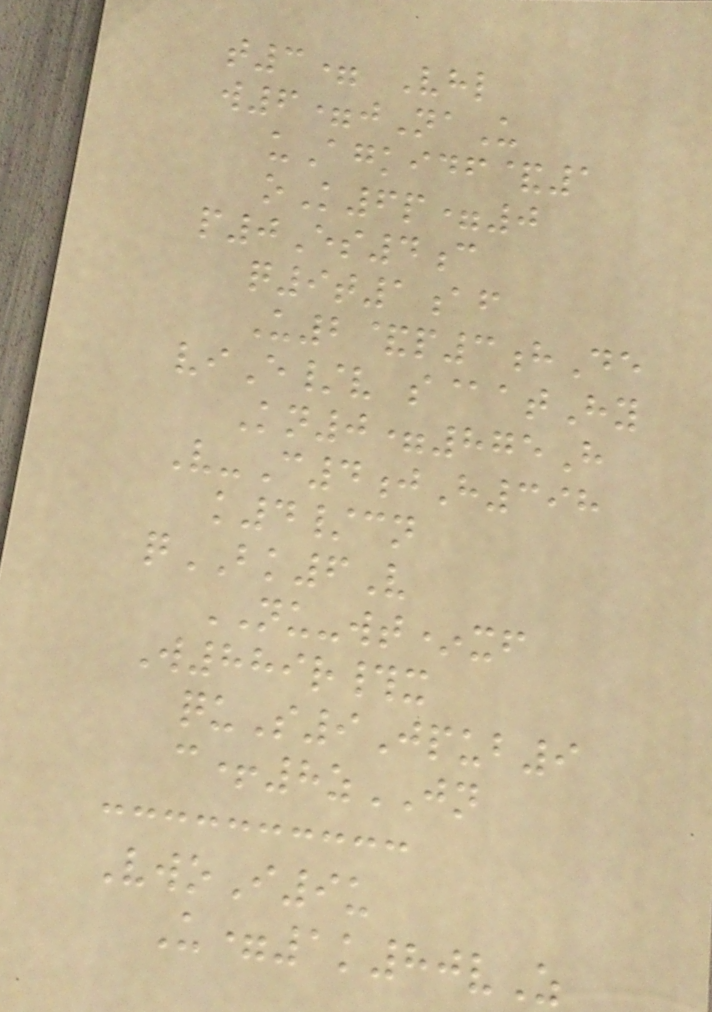t3= Vhl
w6=jNaU
uAgkidf&1
oK6p=0
p0Es4c
q9t1af
U2&p3hDe
viE/v s@atHy
Kn0=875H
V-C4jH398
k4/cn
qBK6V
NU-wt*xf
W889r#x
quS9Jpub9
c+8zJN
VwoI9u
U=1k80vZ
